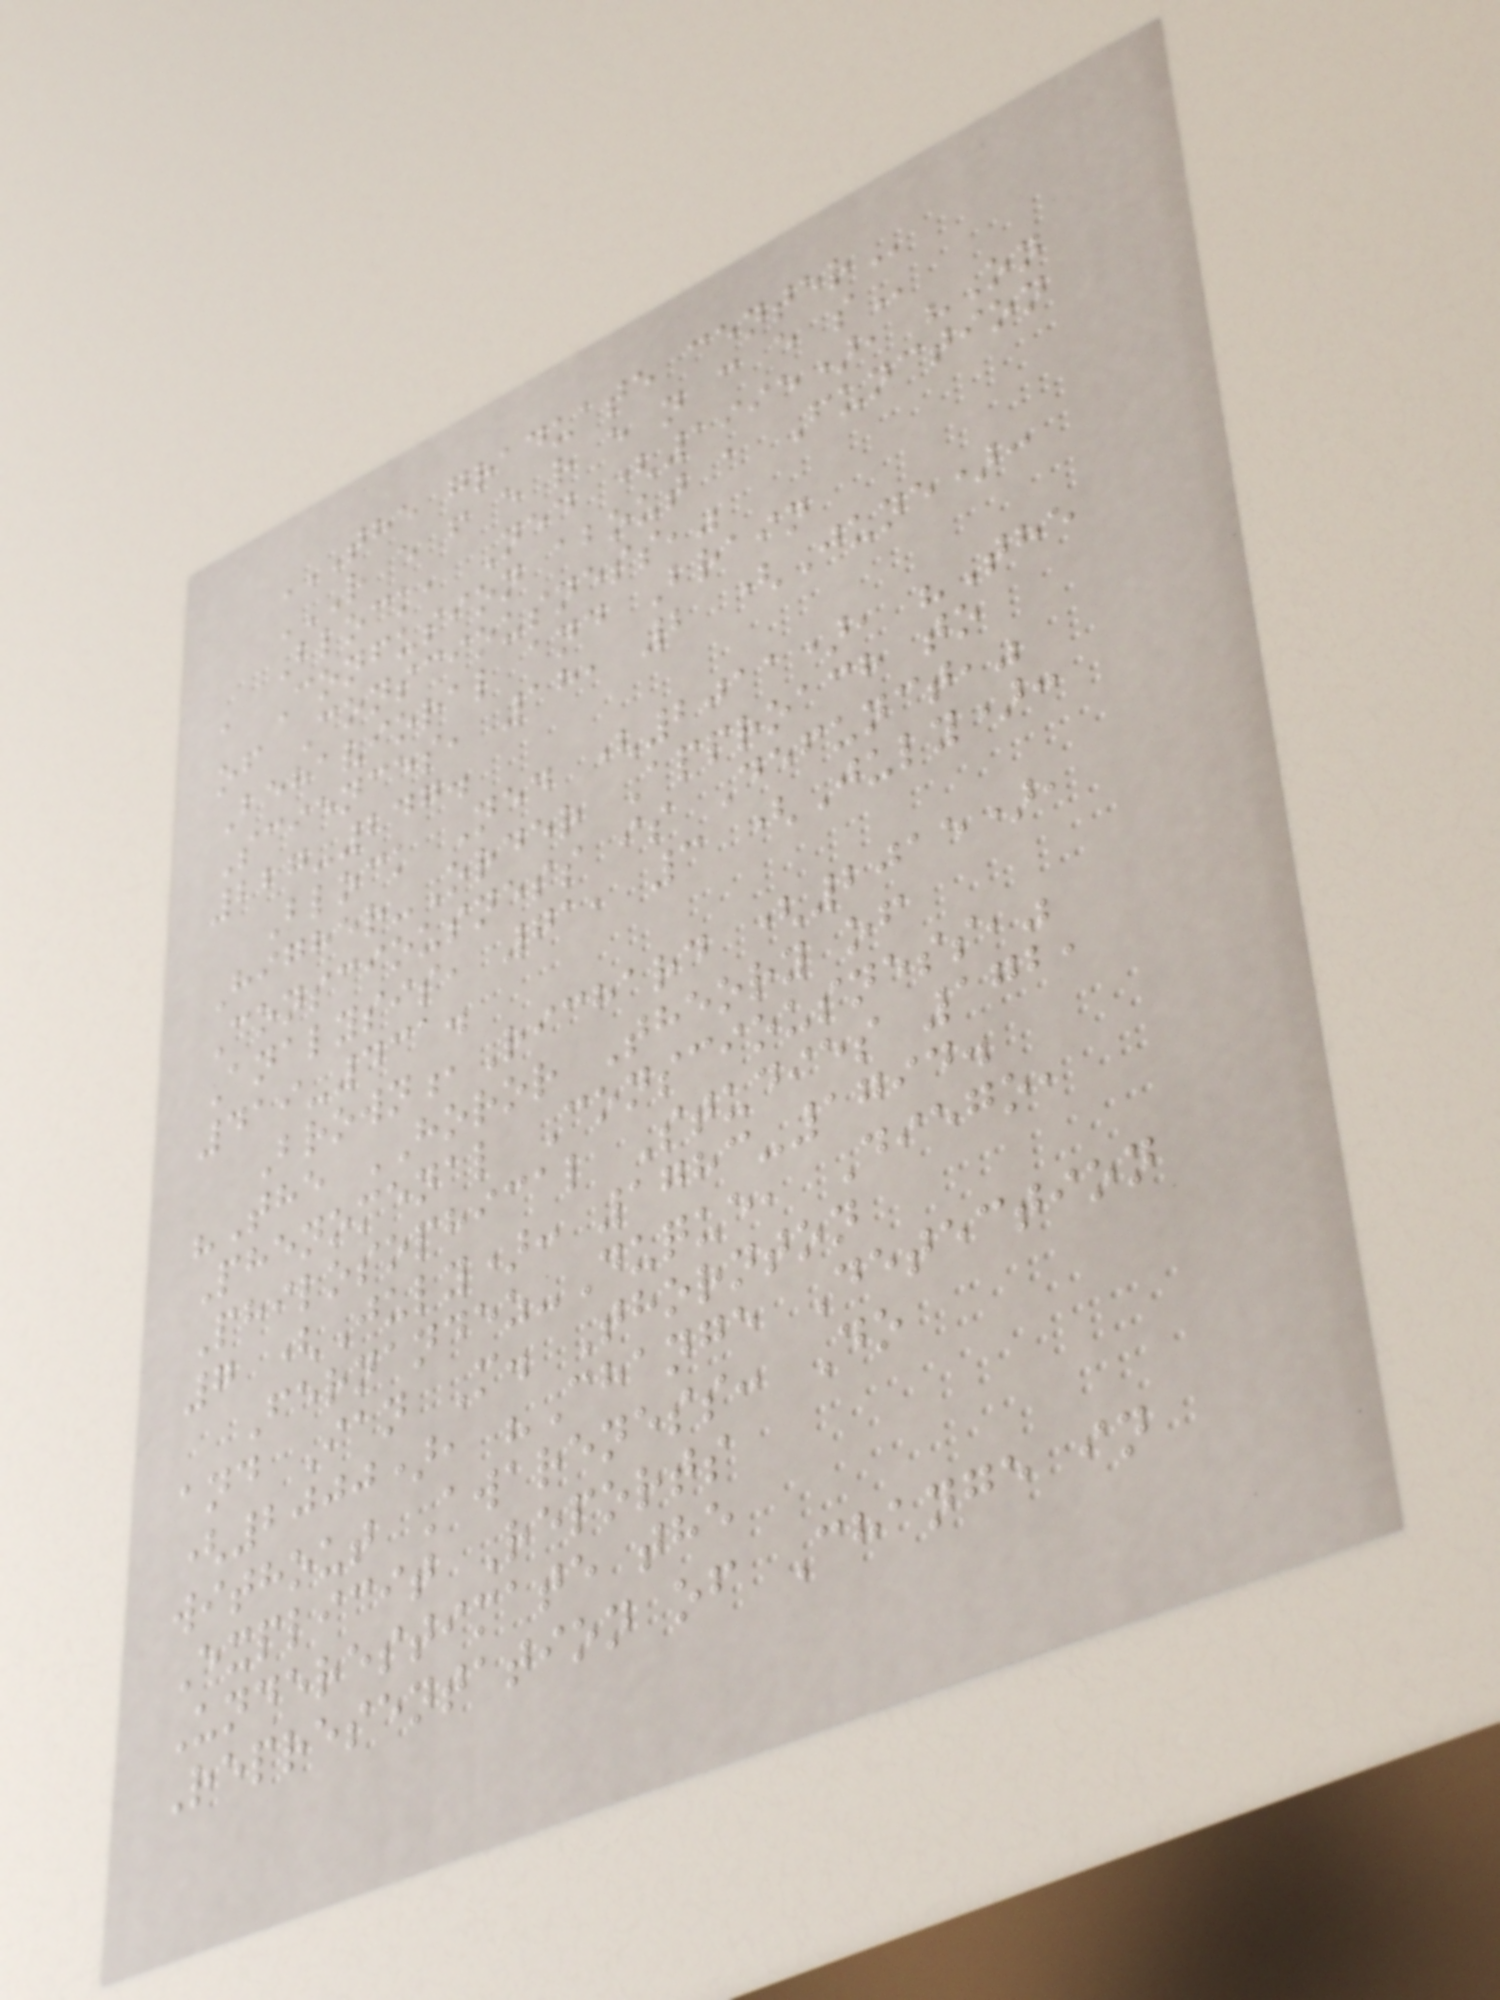THE GRADUATE CENTER
R E F E R E N C E S
Block, Ned (1995), "On
a Confusion about a Function
of Consciousness,"
Behavioral and Brain
Sciences, 18, 2 (June):
227-247.
Block Ned (2011), "The
Higher-Order Approach to
Consciousness is Defunct,"
Analysis, 71, 3 (July):
419-431.
Brown,Richard (2015),
"The HOROR Theory of
Phenomenal Consciousness,"
Philosophical Studies 172,
7 (July): 1783-1794.
Fernandez-Duque, Diego,
and Ian M. Thornton
(2000), "Change Detection
without Awareness: Do
Explicit Reports
Underestimate the
Representation of Change in
